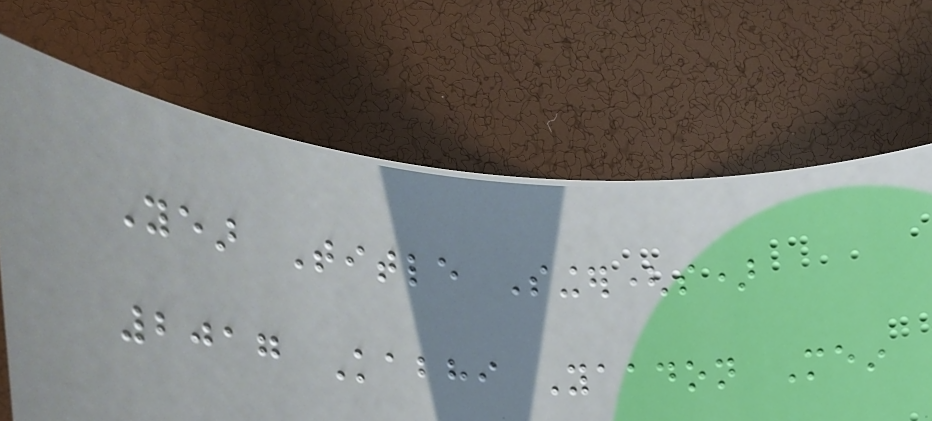Year Title Singer(s)
2017 Kabhi Yaadon Mein
